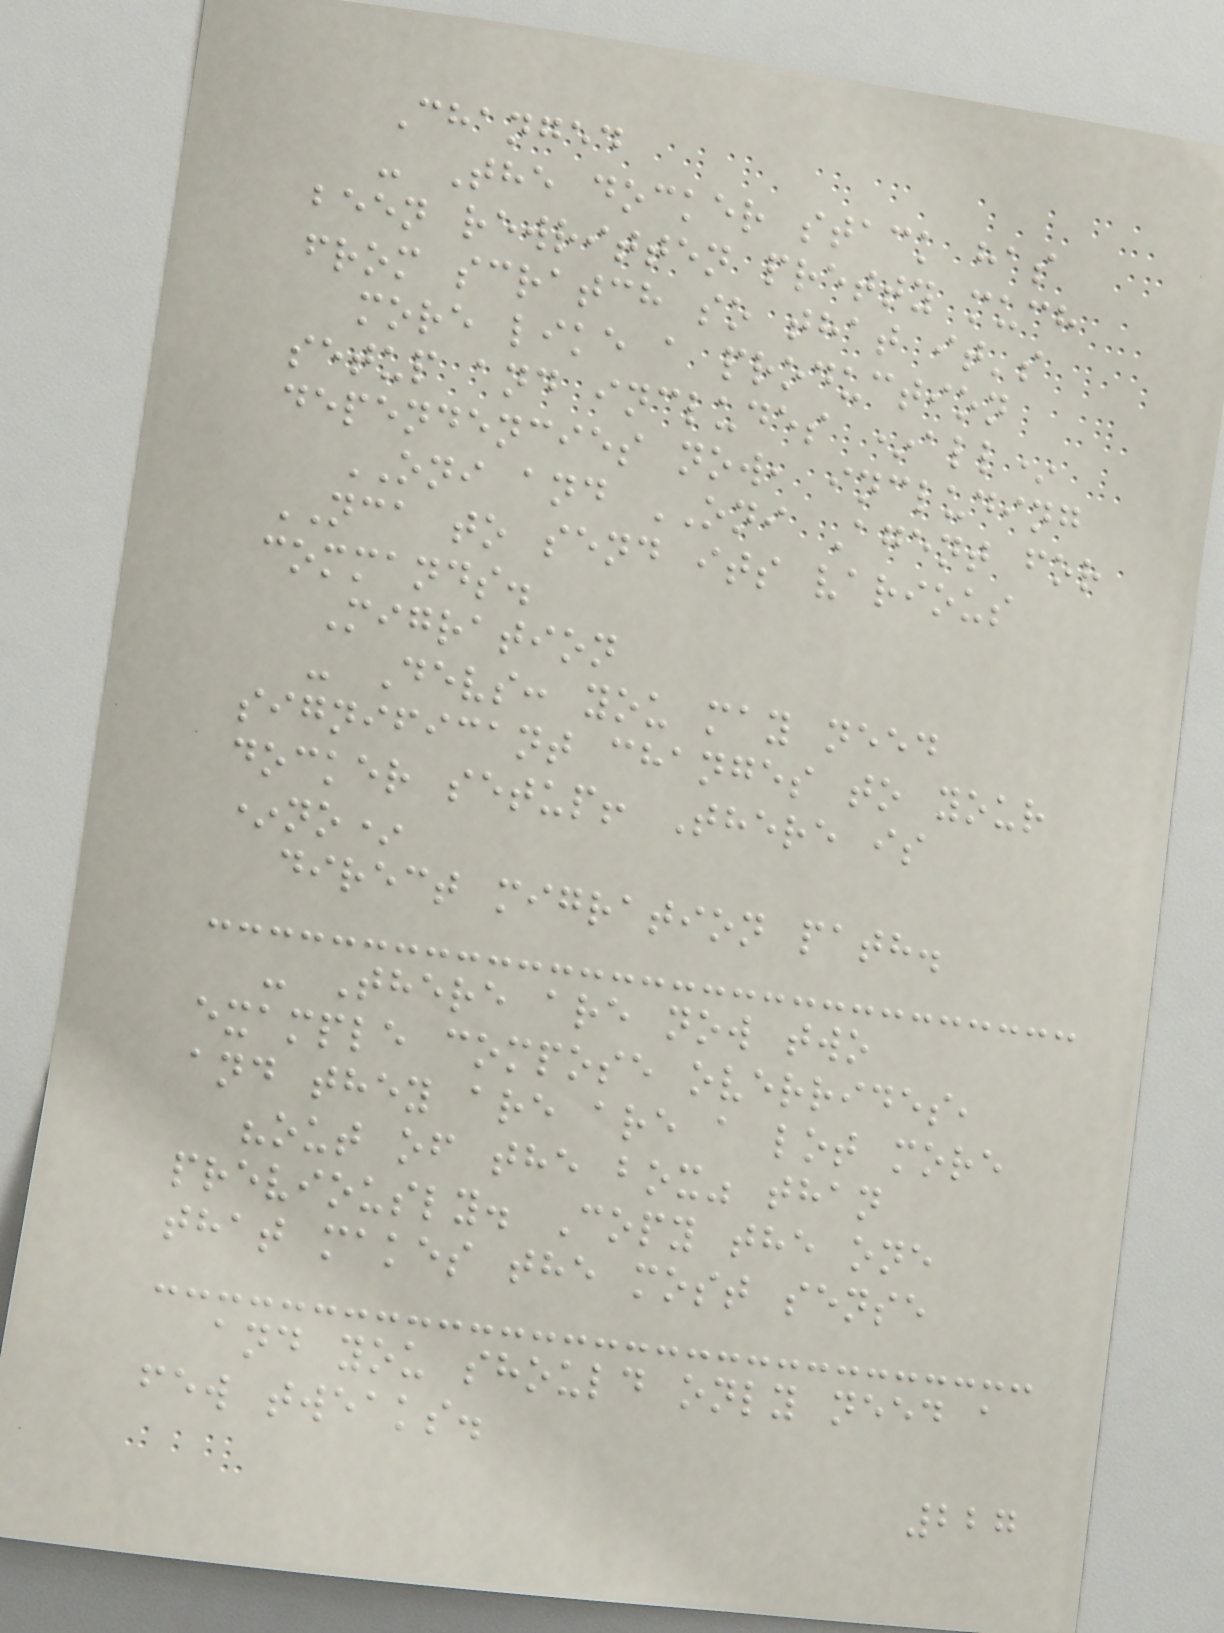Changed
- The docker stack has
been rewritten pretty much
from scratch so that it's
more like a production
setup and includes *all*
dependencies now, including
ONI and ONI Agent for
NCA to send its various
commands.
Migration
- Devs: you may need
significant changes to your
docker setup! There is
*no*
direct migration path.
- There are now two
example compose overrides,
and they are are a lot more
"out of the box" than
previously. Copy the one
that makes the most sense
and you should only need a
few tweaks.
227
